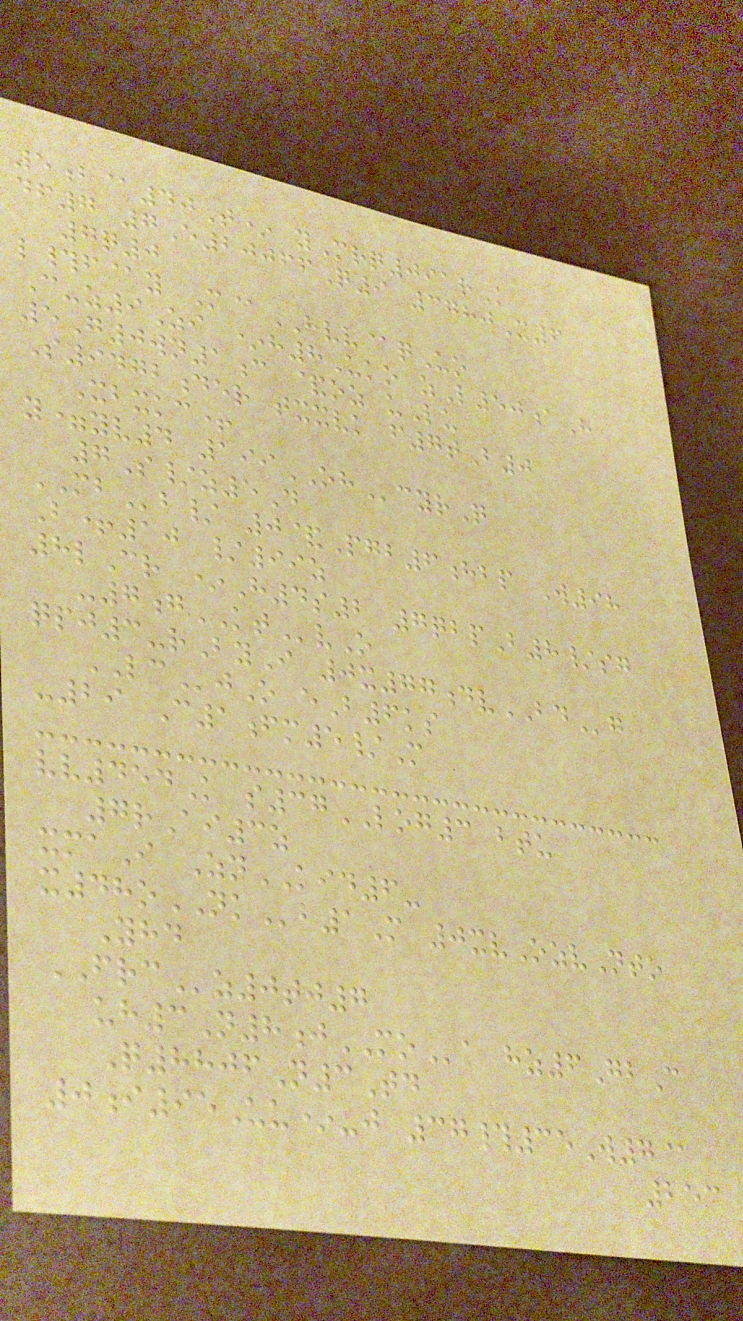5b@40T* yMrq091rK
df7 7E20066Q9 3780X6
7q0
l#f@y M@HVV@qUo
C-z9Zi *h8Uko zL50aH
5G0wn1c &oz uLu
S9472der txxvk f7tB0
Xbxkc+
y=yv4 199OHcyrQ
7S/z5D
MBb/ 0&Pgb6hbp W98
B+10 /99z
8lCr *H4s2 7qbpB8/sg
-7gKTvO
qpj3-rByI 0x77dvBDg
LCjO eB6ks
-29 C1fm5/M
vv454K s37LOG3 btu
7rAi3z
xmaI ZnKID6-
x48oNKb1M 0xvOzvNto
Yhd
FRCz0tj7
uh3N8jMOa hz6GbC
Q8806N3Td
0i95Uu*-j 37#35W7@
253
